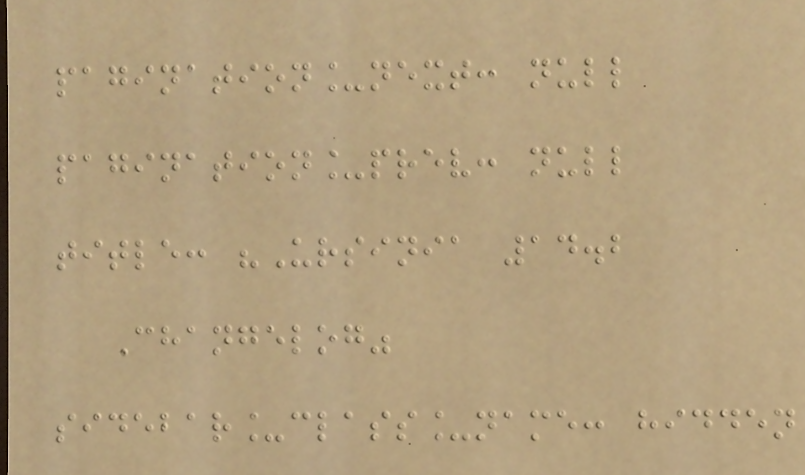pagination_next: null
pagination_prev: null
title: "Ursinia 14.2
Changelog"
sidebar_class_name: hidden
